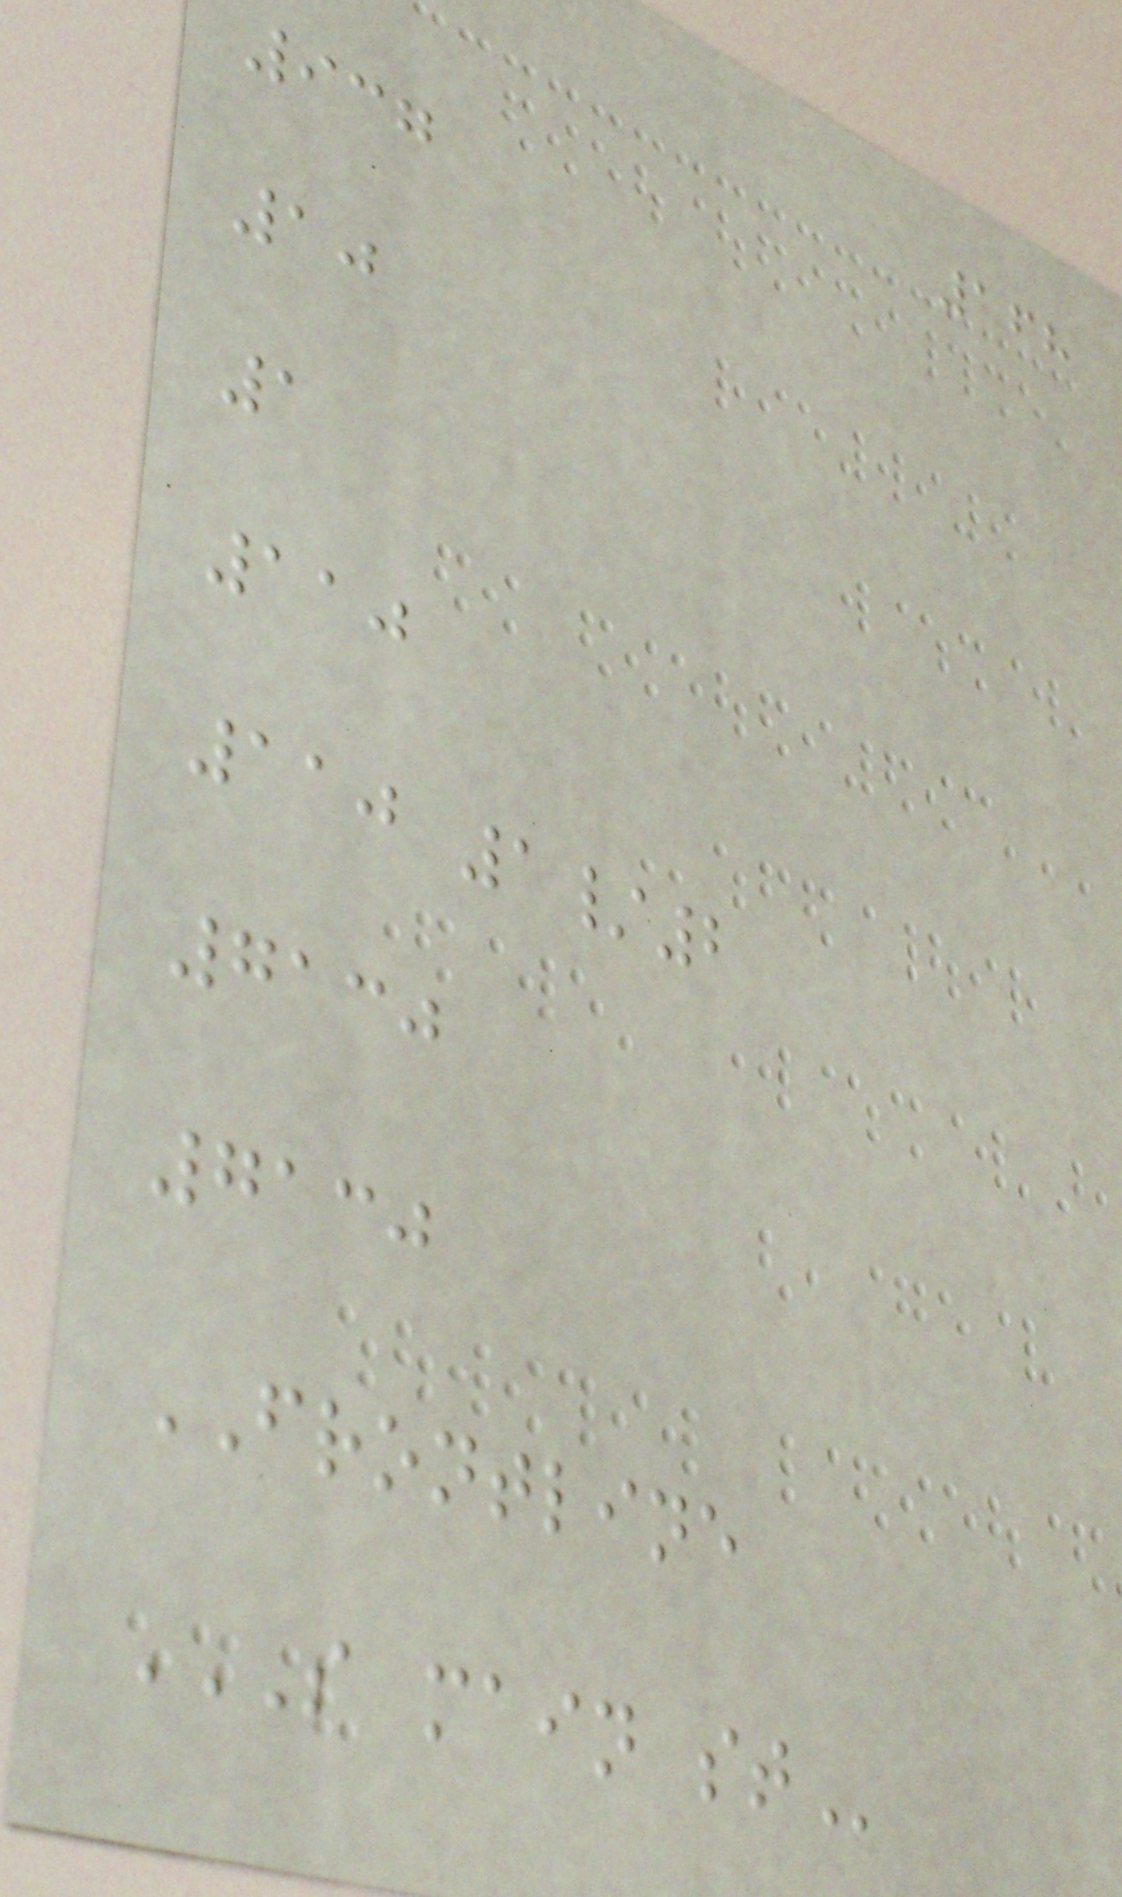168
937
10
1
110
110 1/2
7130
7130
FRONTLINE
S MAIN ST
